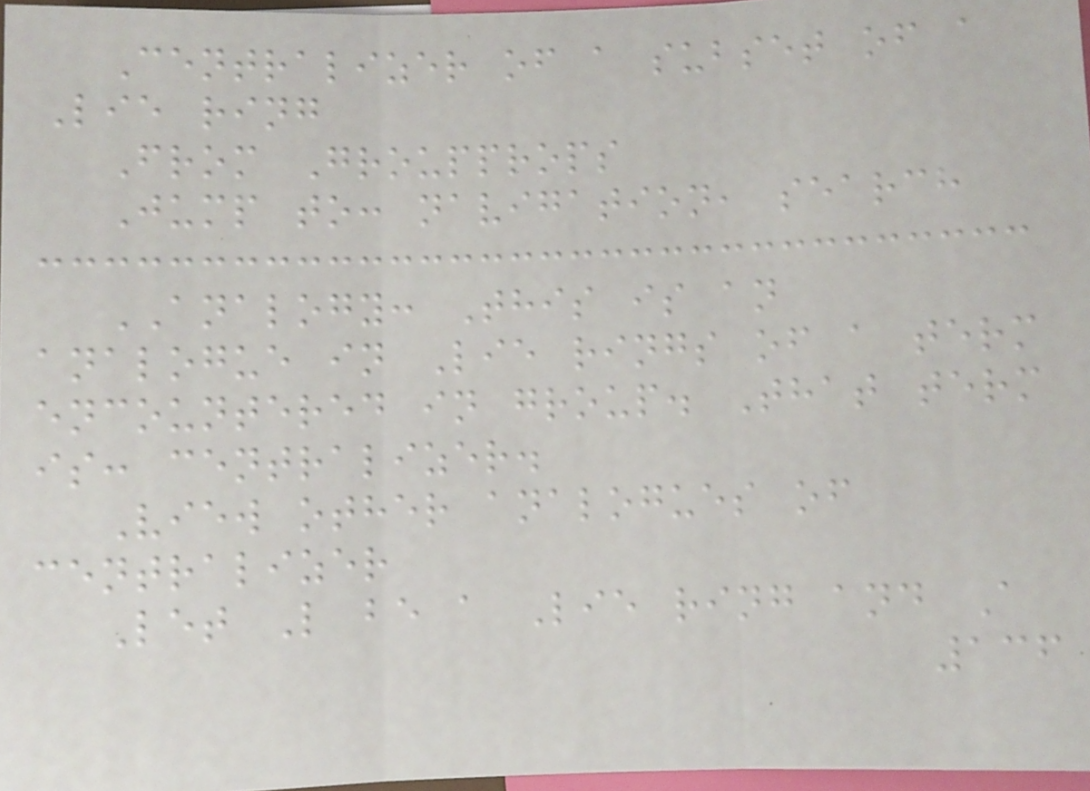Centralizer of a subset of a
Lie ring
From Groupprops
Jump to: navigation, search
ANALOGY: This is an
analogue in Lie rings of a term
encountered in group. That term
is: centralizer.
View other analogues of
centralizer
Let L be a Lie ring and A
136
